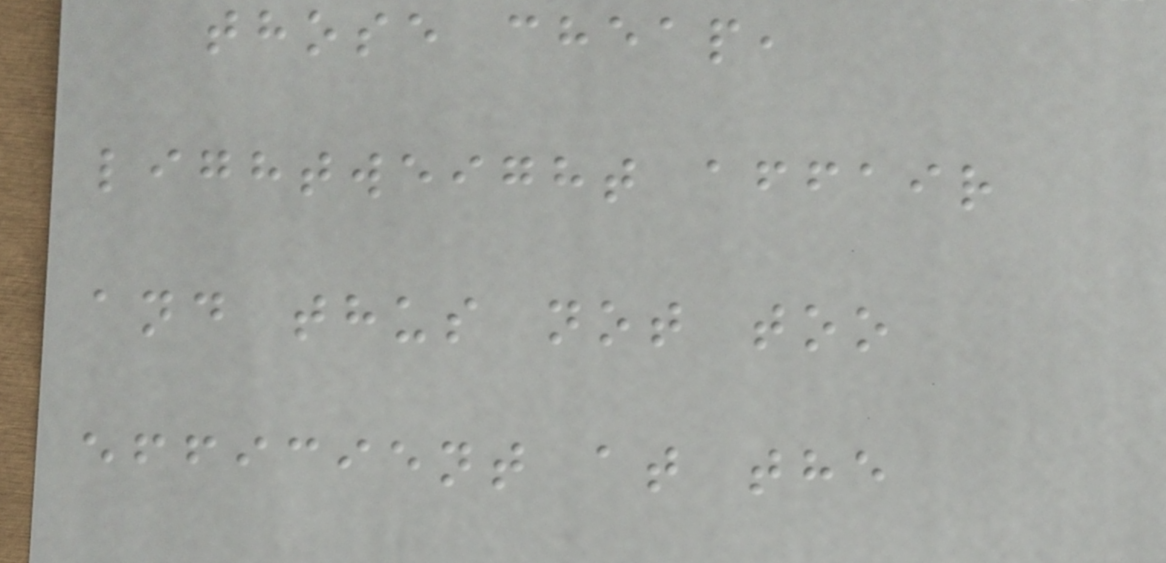those cheap,
lightweight affair
and thus not too
efficient at the
